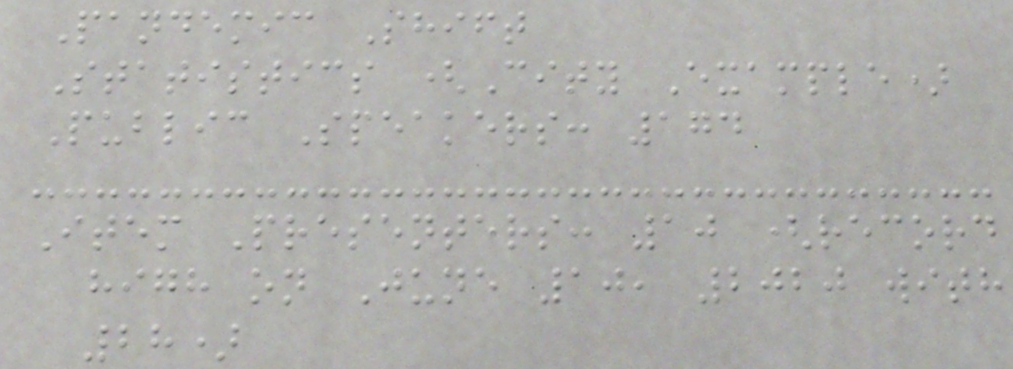Pandemic Shift
Statistics (City Example)
Public Speakers: 174
Item Presenters: 10 (record
high on June 10, 2020 with
28)
